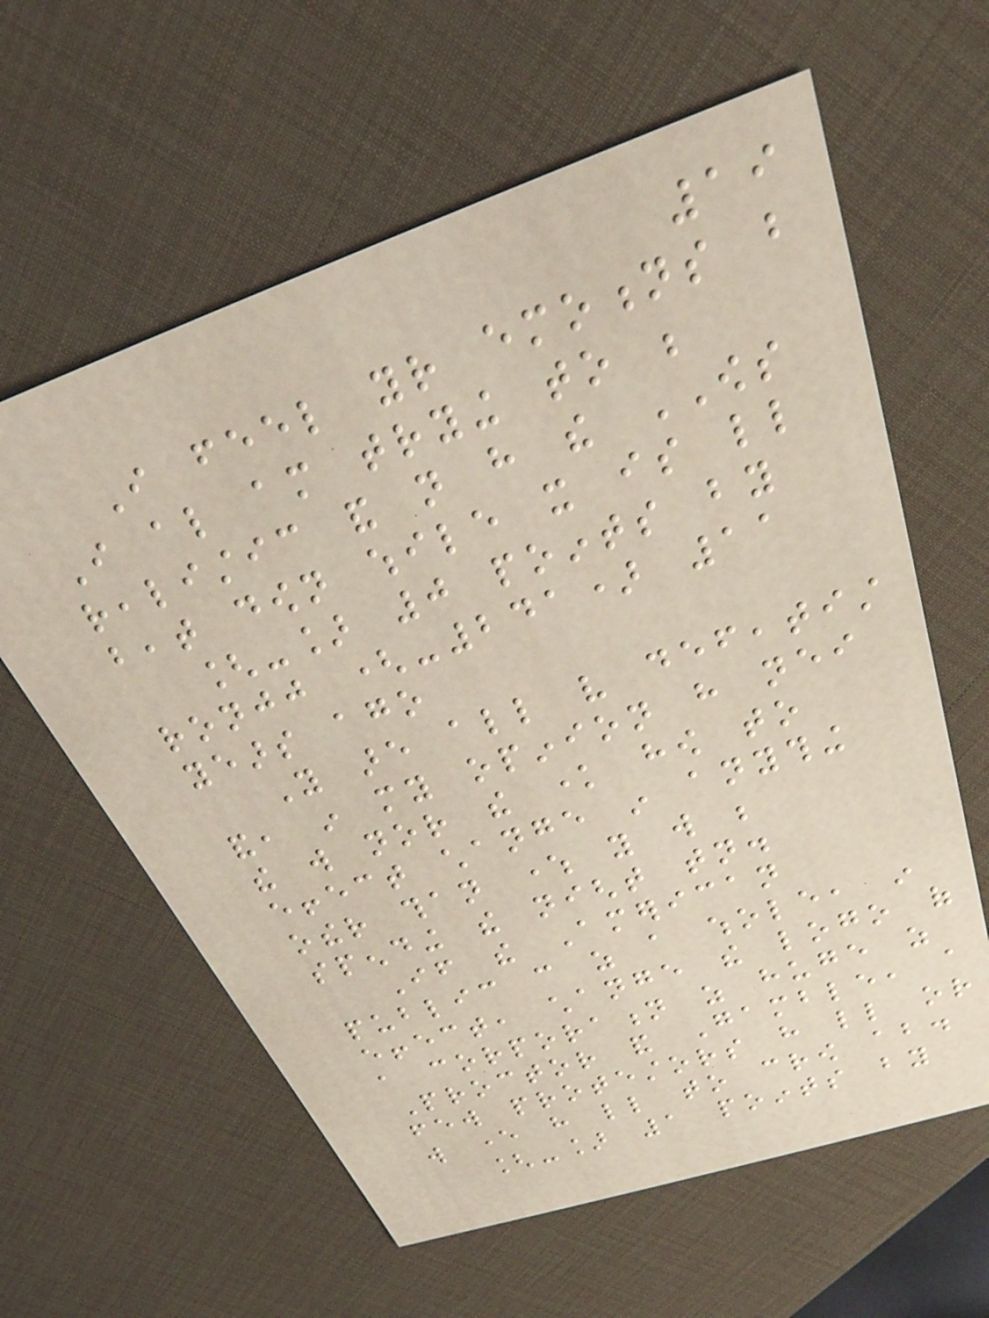19
I feel your emotions but
I also am trying to be
realistic and not have the OWS
beat down while it is little
[-] 0 points by
ronjj (-241) 11
years ago
You are all very defeatist
and, in my opinion have neither
the will nor the know how to
effect change in anything
other than where you will be
spending the night tonight.
If the American
public can as a whole, in
effect, change the logo of
a corporation as huge as
Proctor and Gamble, a
few protestors have little or
will ever have little to crow about.
[-] 1 points by
